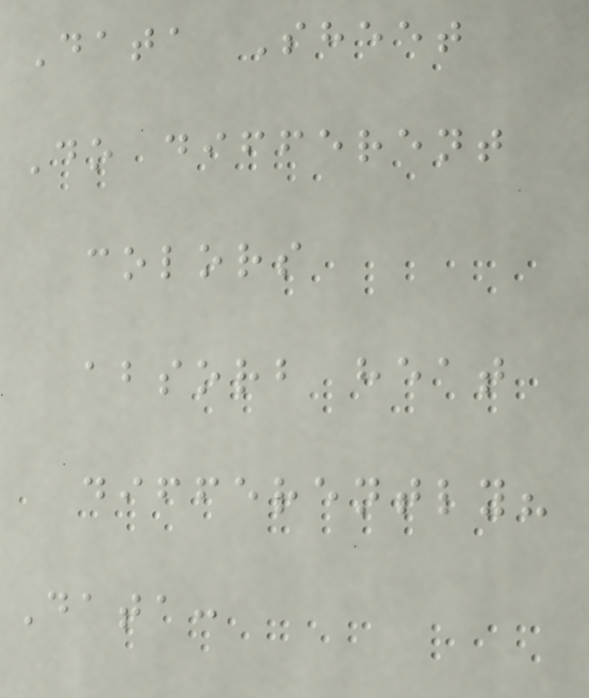Data Sheet
Do different
colors
absorb heat
differently?
Data:
